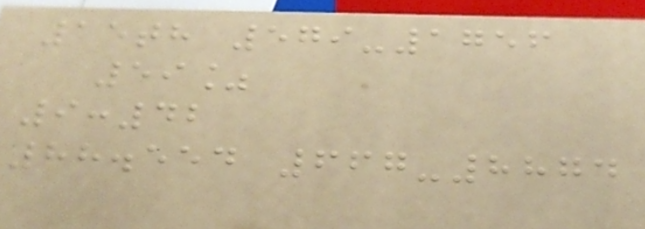15th 579-1756
59%
9:42
88.554 667-8874
